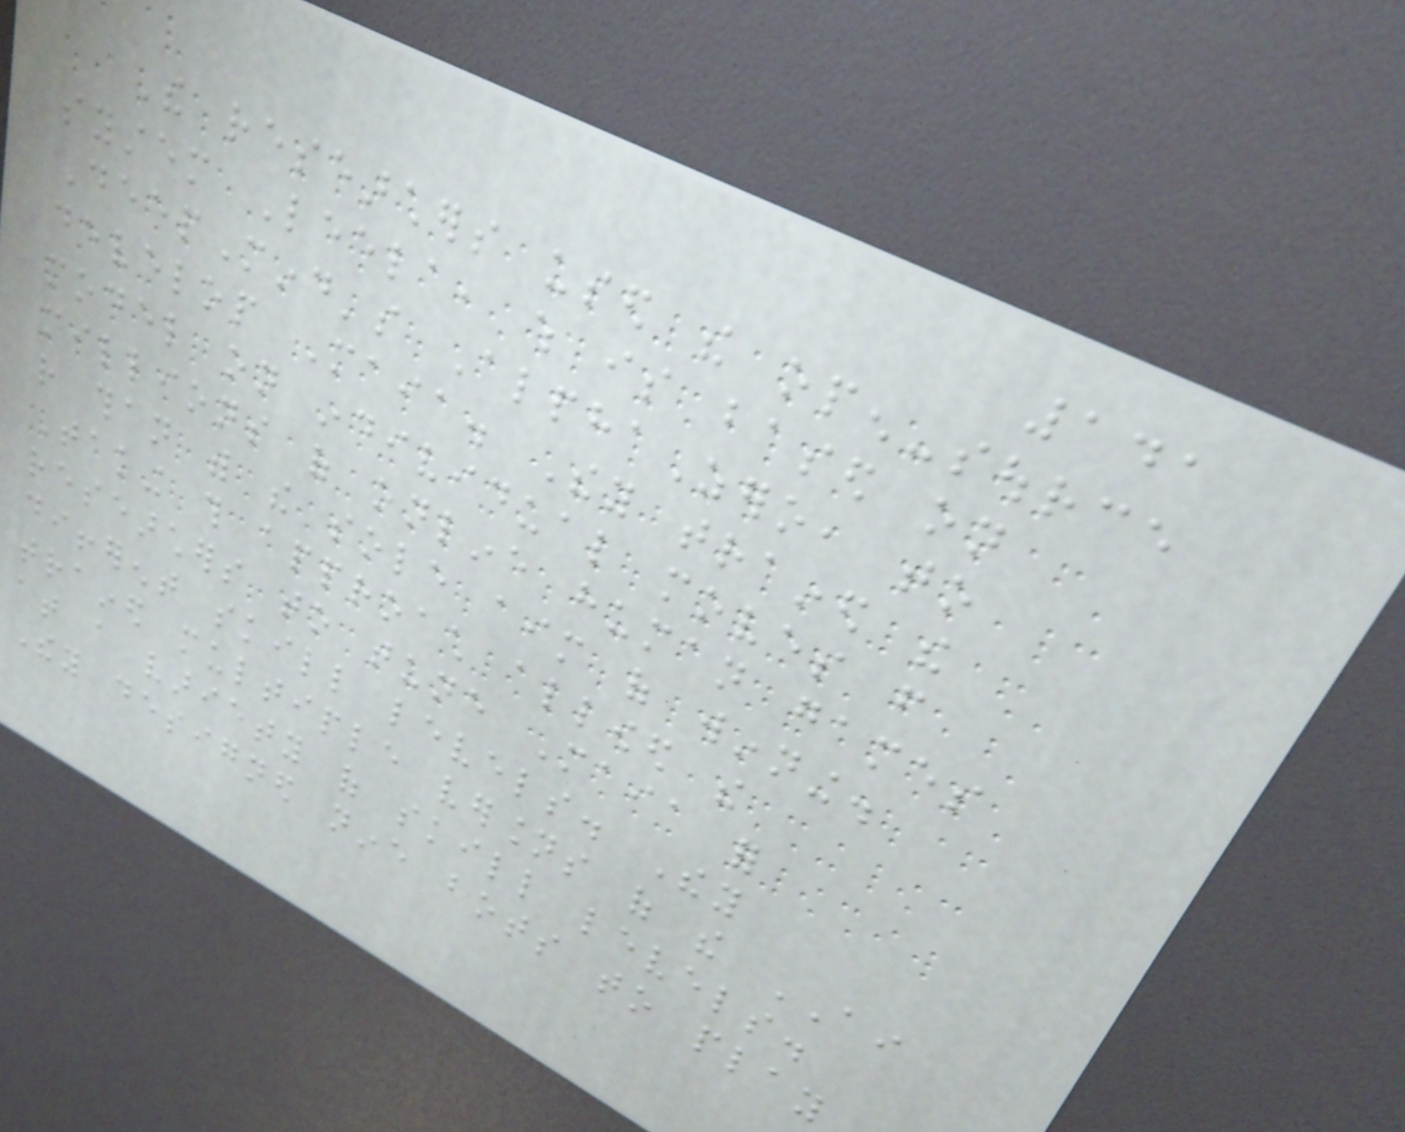141
The researchers used the open-source
system Leela, which is based on
DeepMind's AlphaZero, to
develop Maia. They trained the
model on individual moves from
millions of online human games
rather than with the sole aim of winning.
Taking this approach allowed the
researchers to tune Maia for
different skill levels. They
trained multiple versions of the AI
at a variety of skill levels.
They designed nine bots to play
